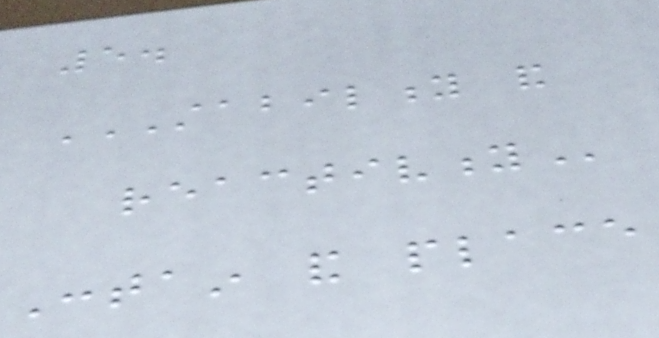5.
STABILITY AND
REACTIVITY
Contain and place
